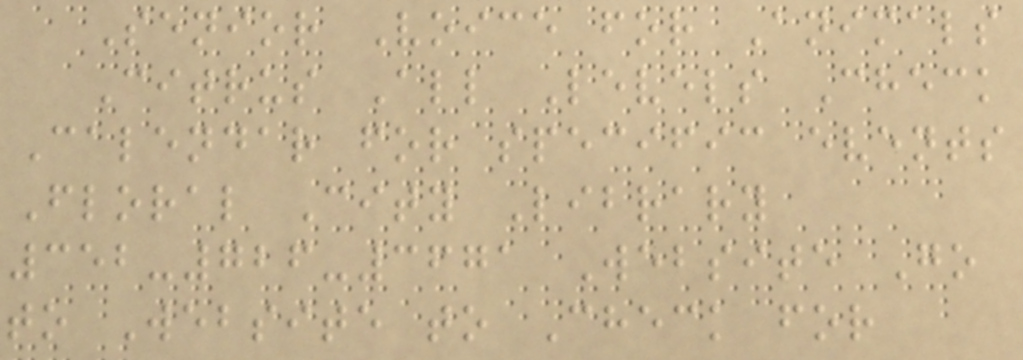Senior Voice for Animals
Citrus All Levels Check
Calendar for specific events
Floral City Library
352-726-3671 Website Go
to Website to Check for
